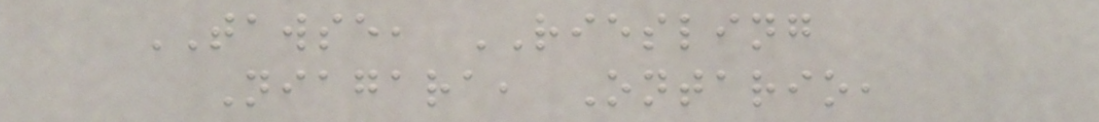TAWSE, RIESLING
Niagara, Ontario,
